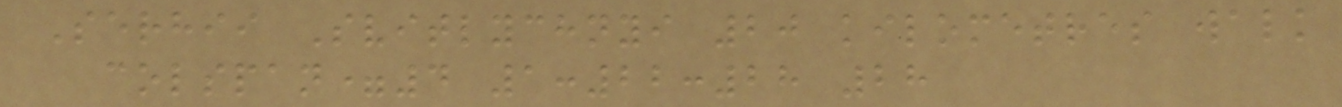Serhii Svitlychnyi 20 kilometres walk
colspan=4 1:22:28 28
